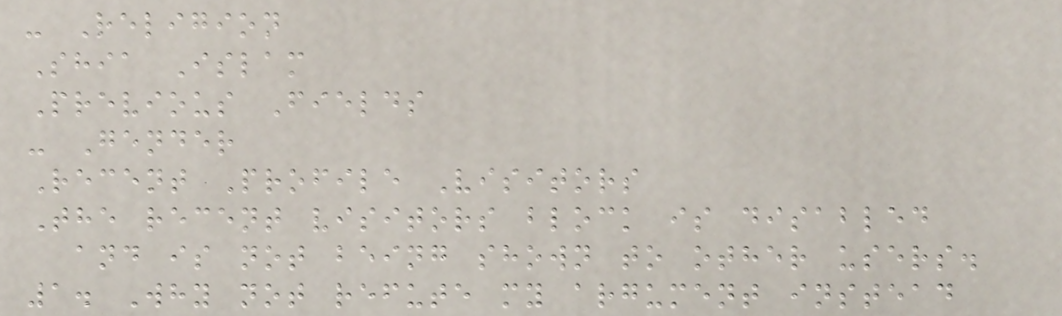- Religion
Shia Islam
Previous Fields
- Gender
Recent Profile Visitors
The recent visitors block is disabled
and is not being shown to other users.
1. Why not refute my argument instead
